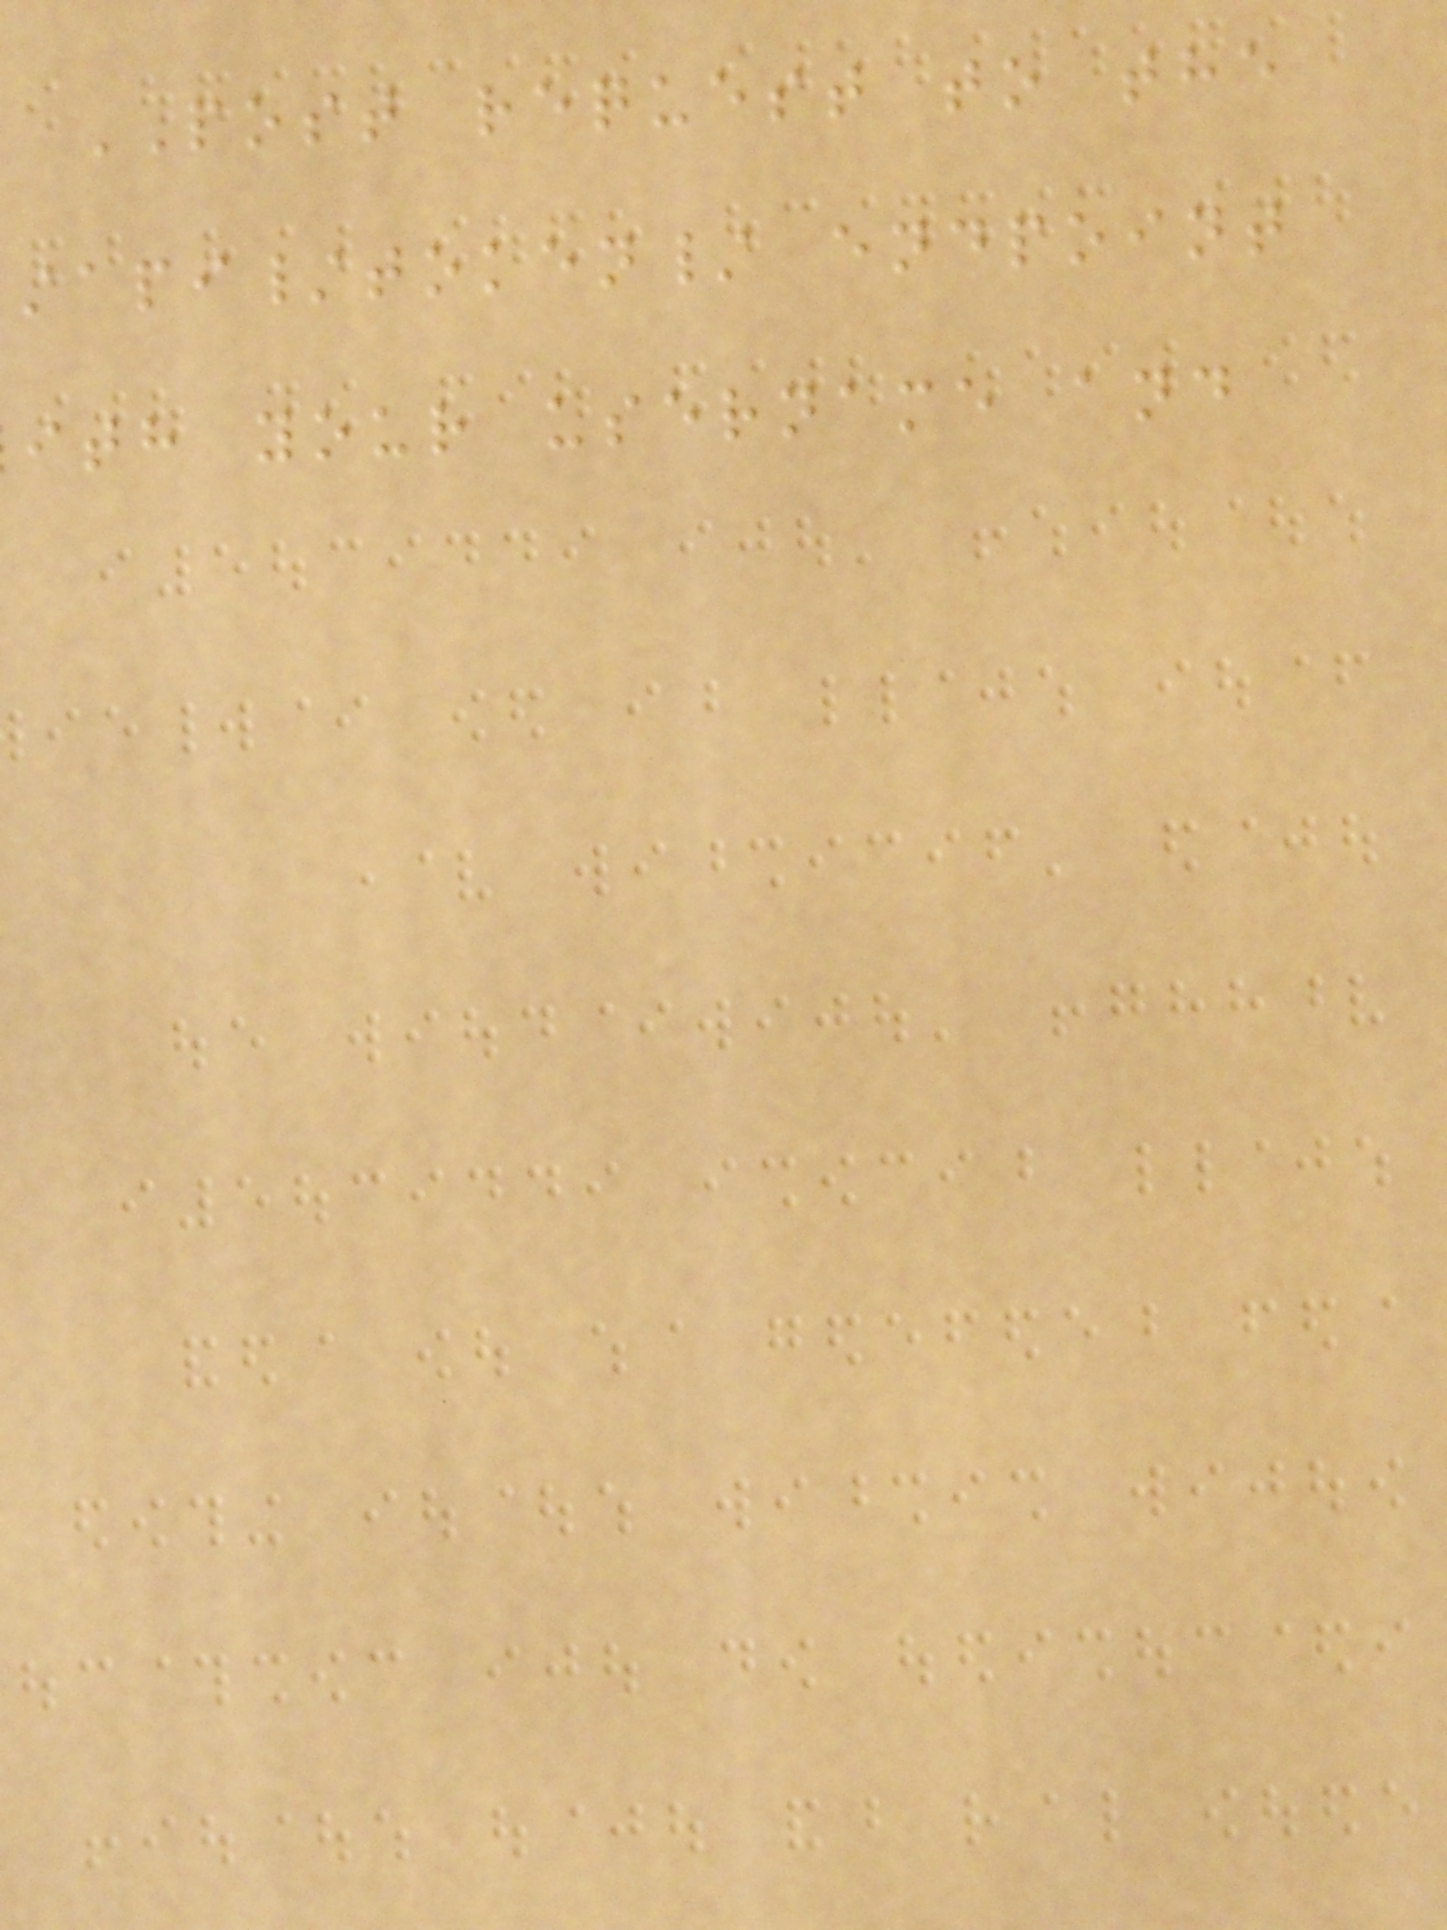POST request to the
api/token/ endpoint
ith your username and
